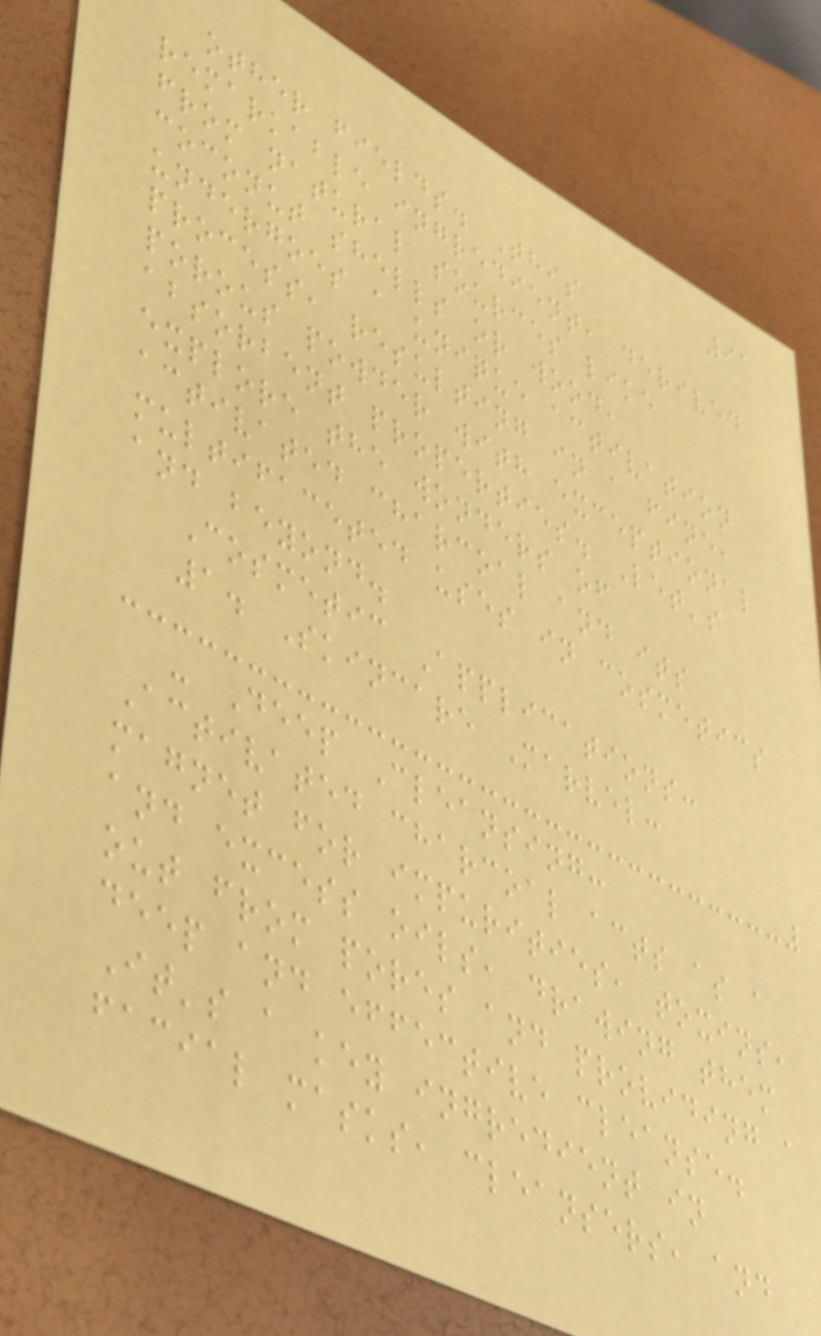91
other fields. This
remarkable ingredient, derived
from natural sources like
coconut shells or wood,
undergoes a unique activation
process, resulting in a fine,
porous powder with exceptional
absorbent properties. Let's
explore the wonders of
activated charcoal and its
multifaceted uses in cosmetics
and beyond.
Cosmetic Applications:
1. Skincare Marvel:
- Deep Cleansing:
Activated charcoal acts as a
magnet for impurities, toxins,
and excess oils, drawing them
out from pores and providing a
deep and effective cleanse.
It's a key ingredient in
facial masks, cleansers, and
